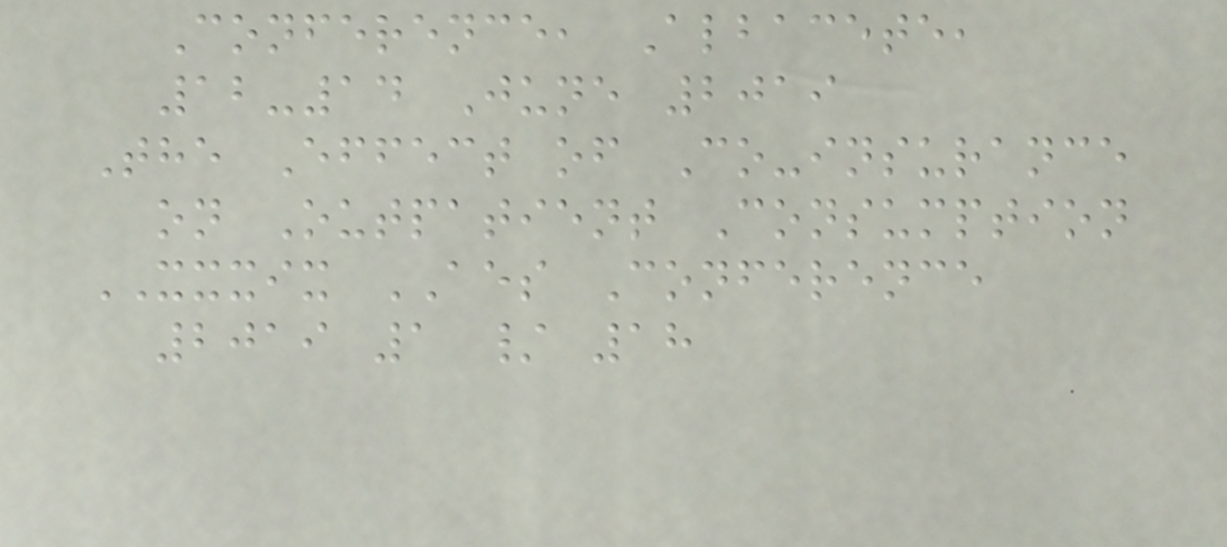Conference, Albacete,
12-14 June 2019
The Effect of Co-insurance
on Outpatient Consumption
XXXIX AES Conference
2019 1 / 18
